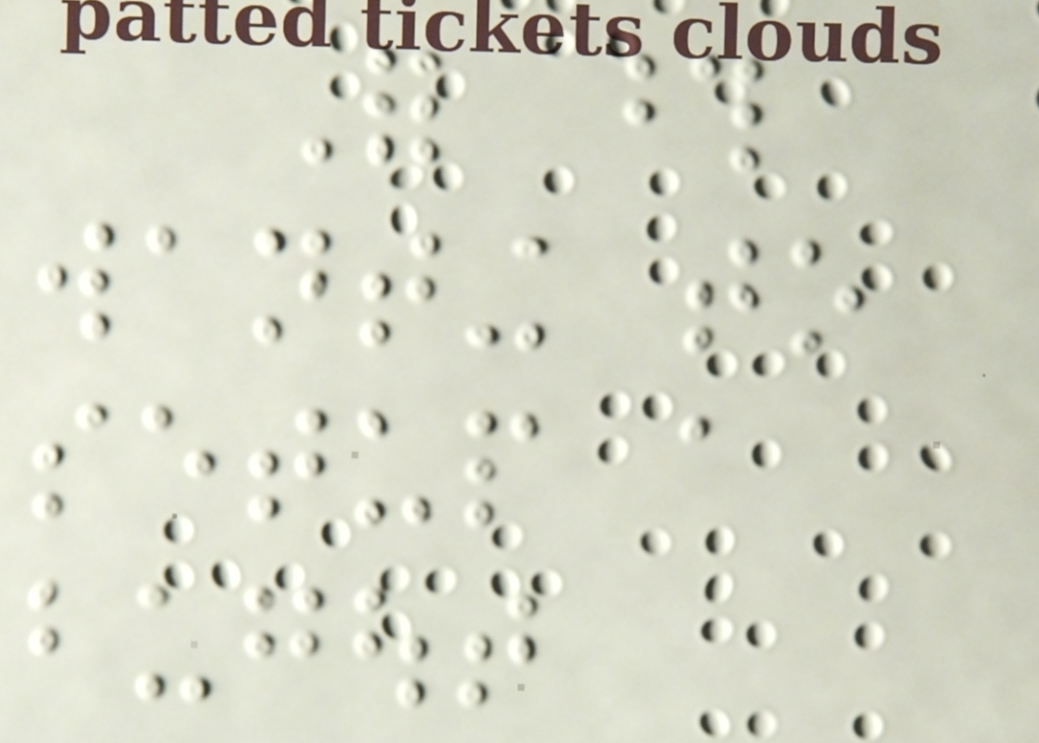For those
wanting to
setup a
bugout
